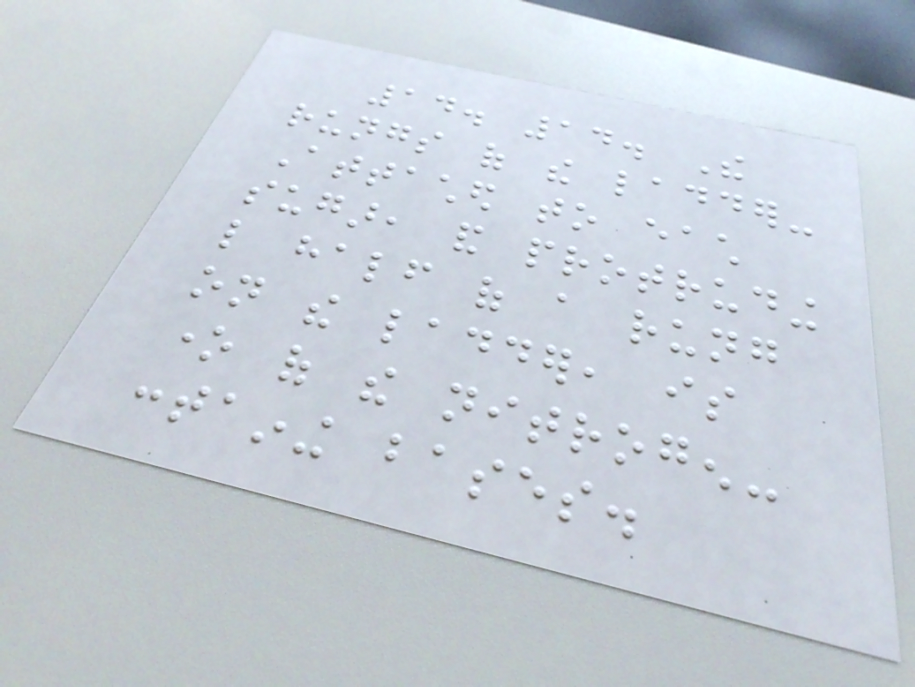14. 14. The
rungs of the ladder-
Attached to each
sugar, and protruding
like half of a rung
on the ladder, is
one of the nitrogen-
containing bases.
